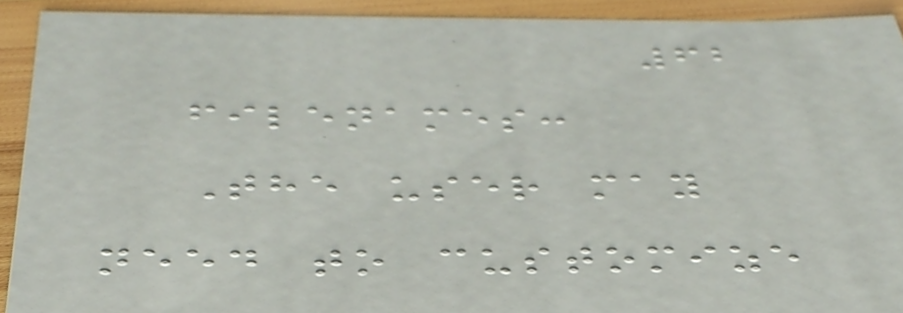62
filenames:
The user may
need to customize
